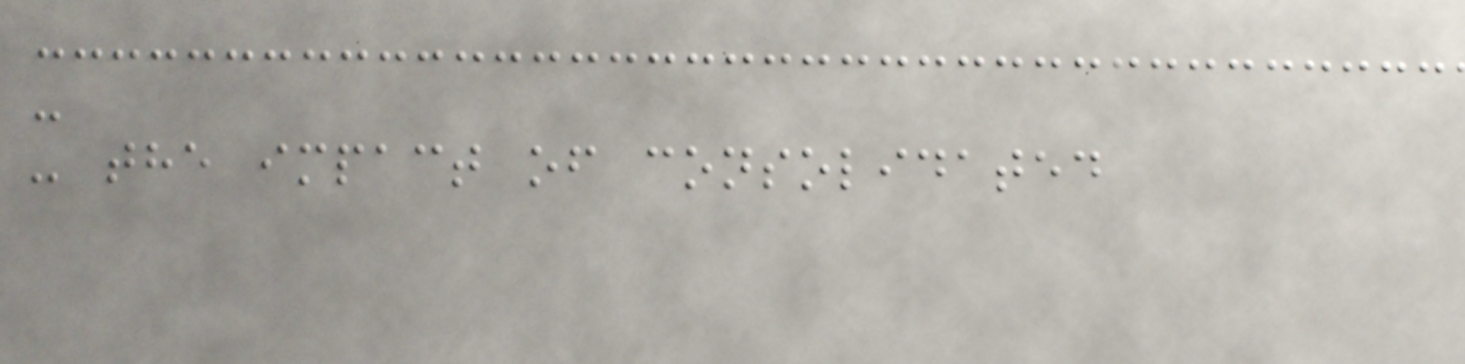-
- the impact of consolidated
